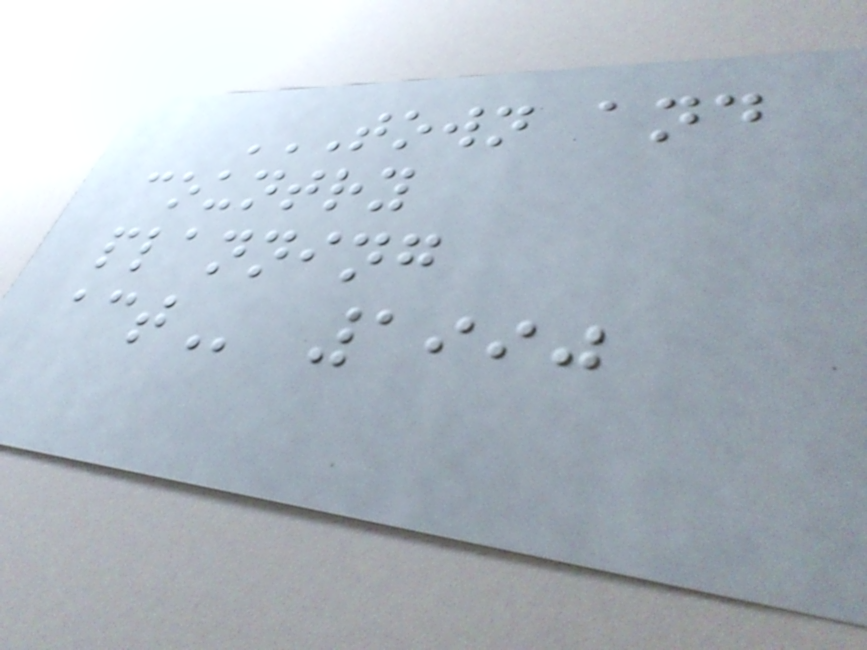TOWN AND
COUNTRY
PLANNING
ACT 1990
